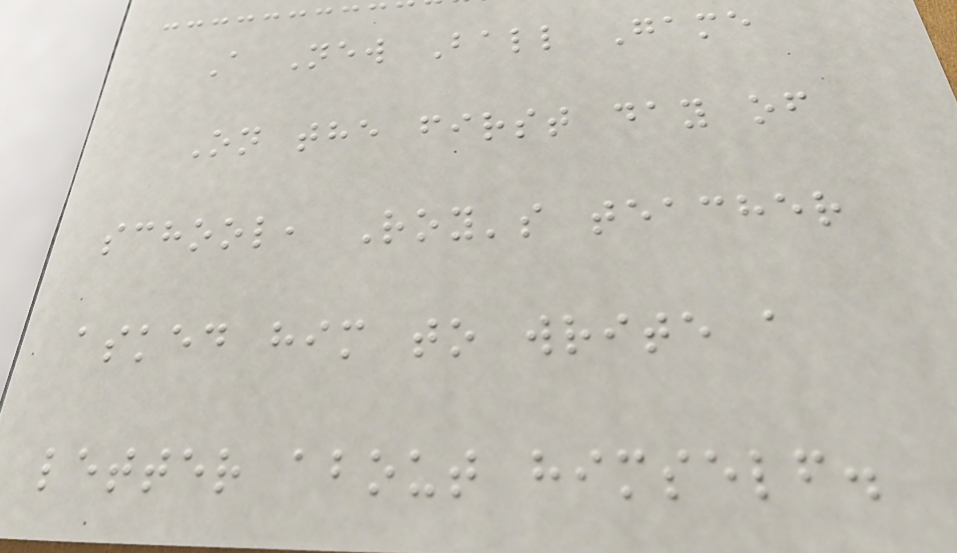A New Ball Game
On the first day of
school, Roy's teacher
asked him to write a
letter about himself.
